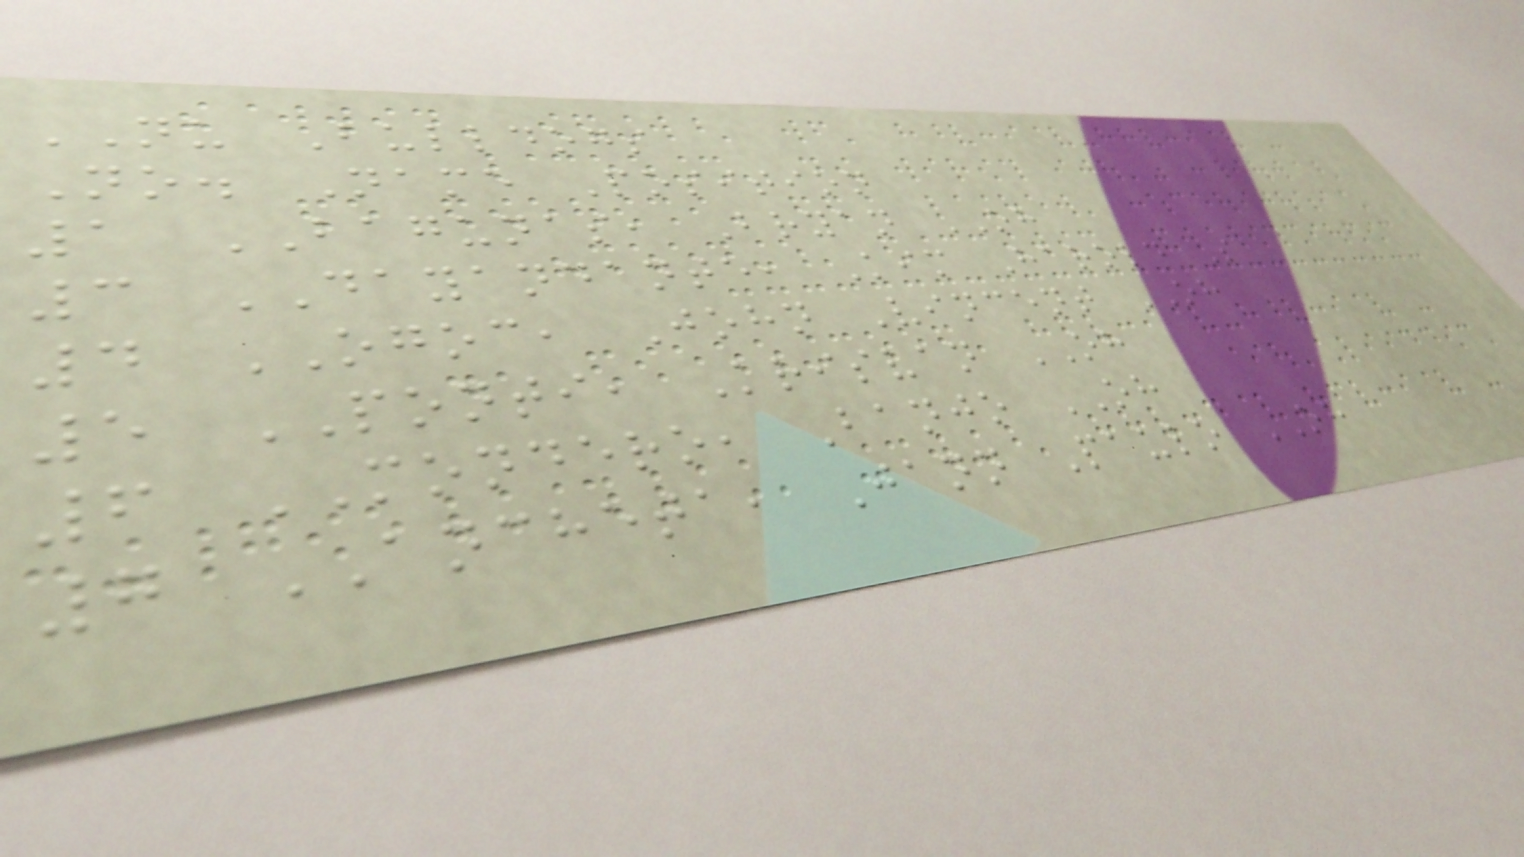NU Bulldogs
No. Name Position
1 BAGUNAS, Bryan OH
3 DAYANDANTE, Kim Harold S
4 OGOC, John Vincent OH
5 PONTI, Krisvan OH
6 MONDERO, Banjo OH
7 ANCHETA, Jann Paulo OH
